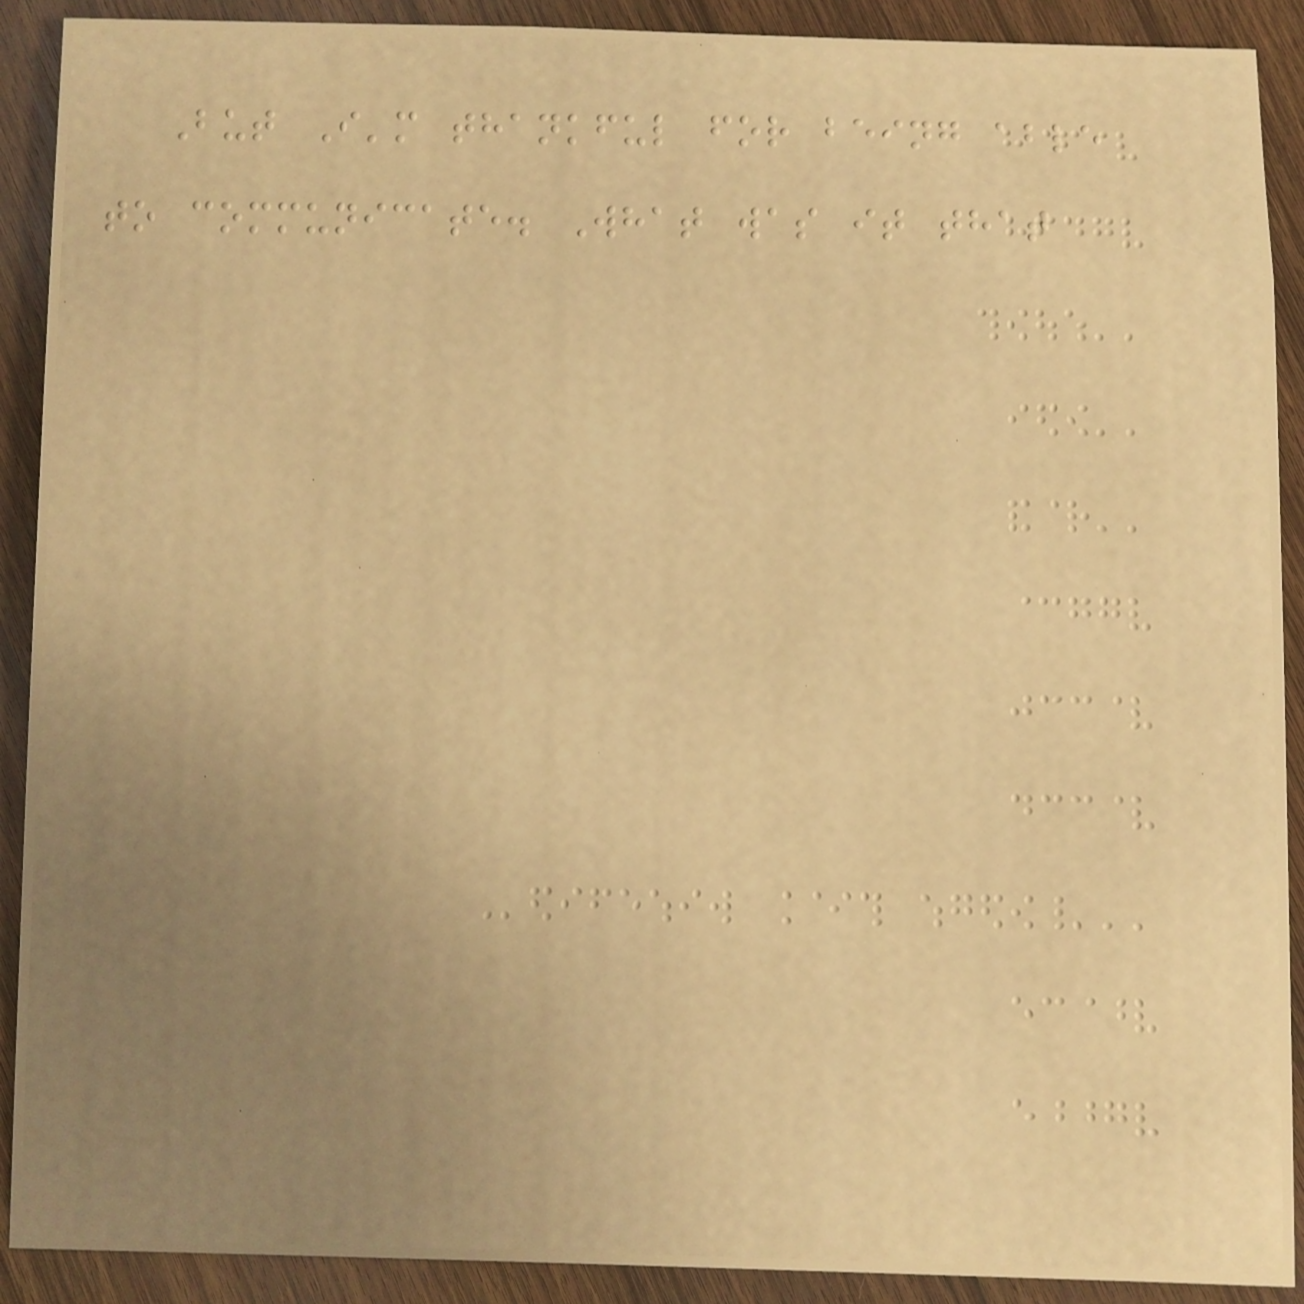But I'm thankful for being able
to communicate. What was it that
